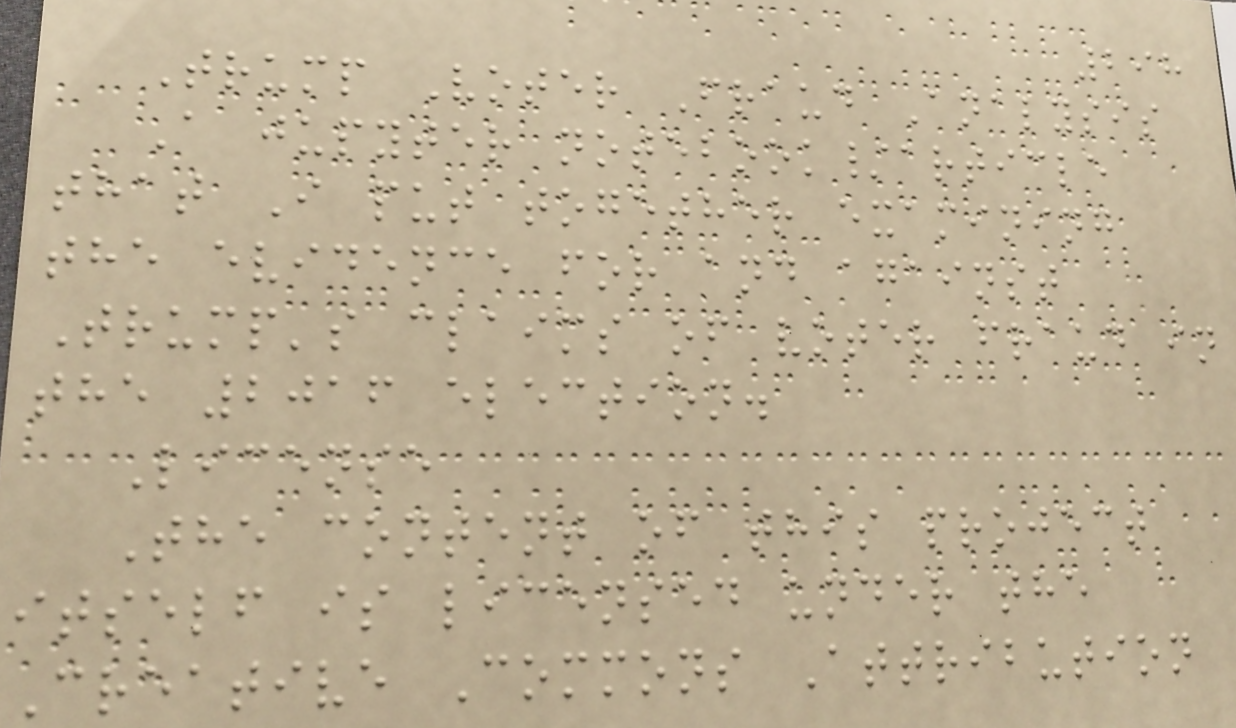298
Trump Voter Fraud Analysis
A jupyter notebook/article
that I put together examining
the evidence for and against
Trump's claims of voter fraud in
the 2016 election.
License
The content of this project
itself is licensed under the
Creative Commons Attribution
